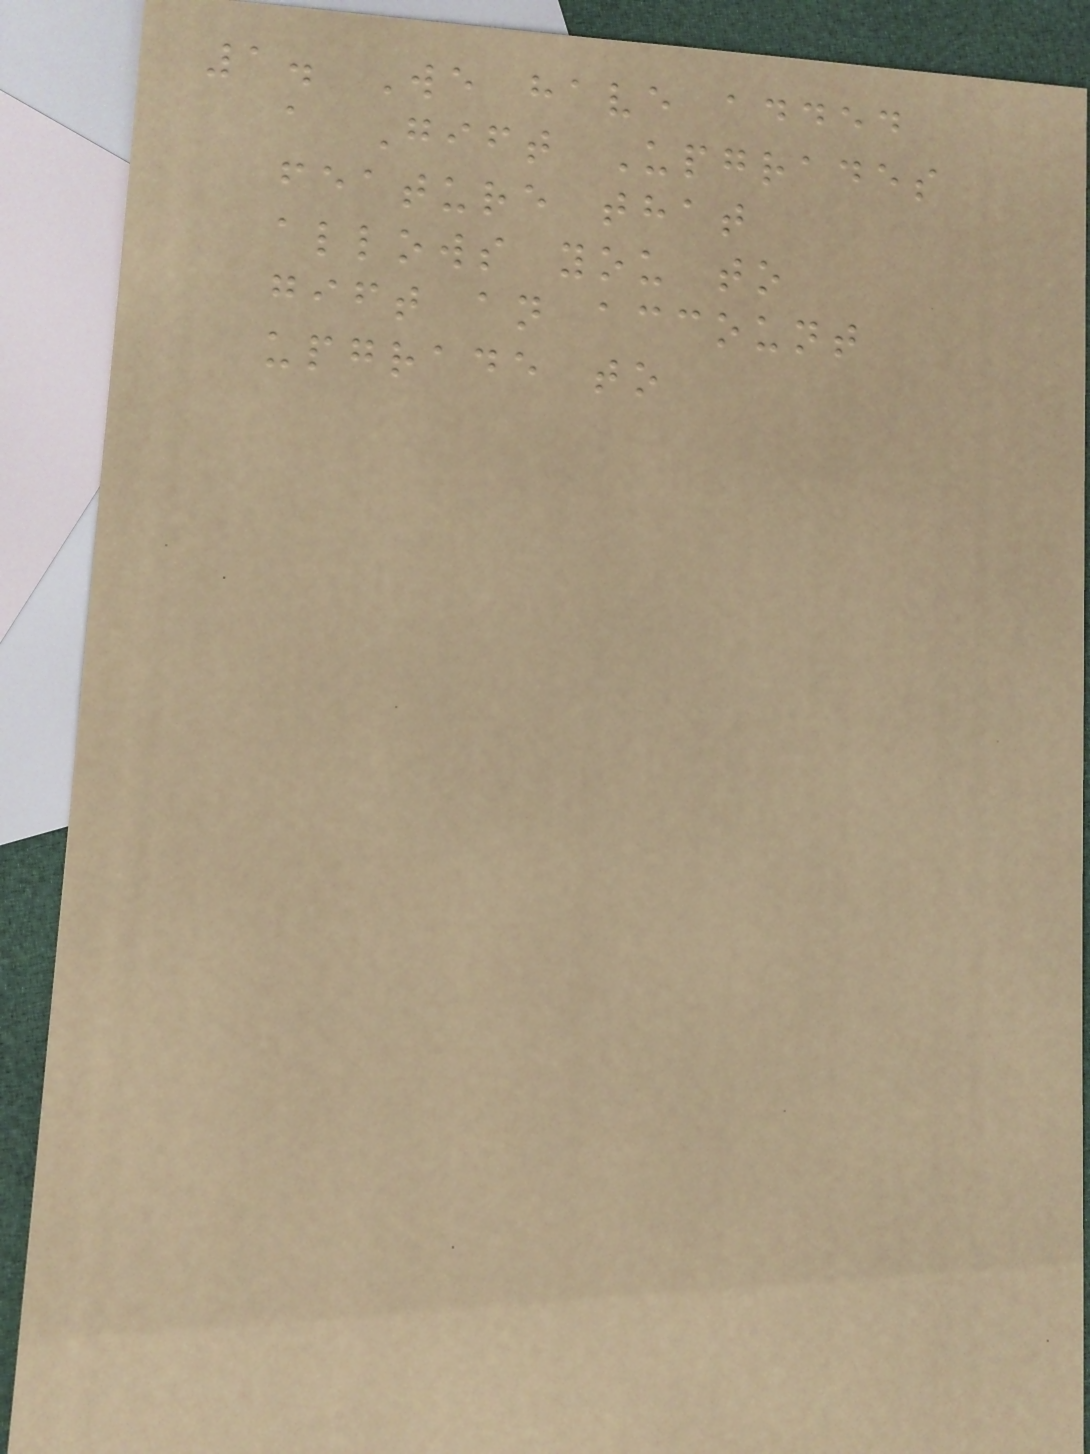1. We have added
a Gift Upgrades
feature that
allows you to
gift an account
upgrade to
